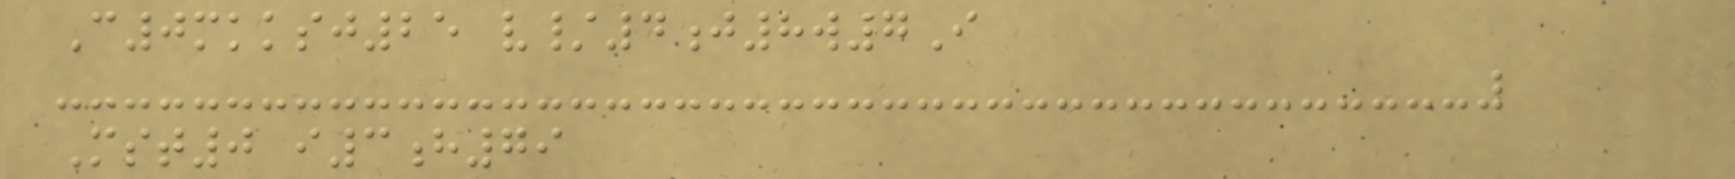C0mkksj25 v/4j8w7I
Mst0 i3h79
